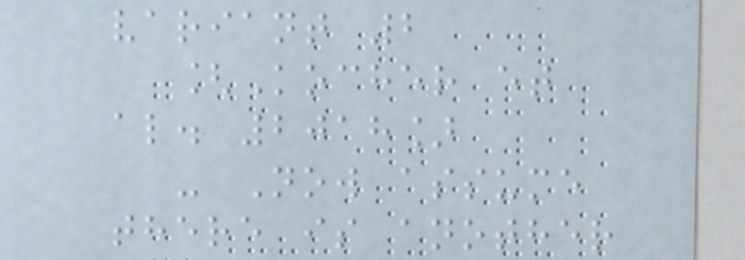variant 2
[Kocher et
al. 2018]
- Now assume
there is another
